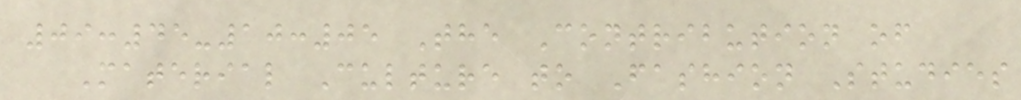09:45-10:05 The Contribution of
Material Culture to Fashion Studies
